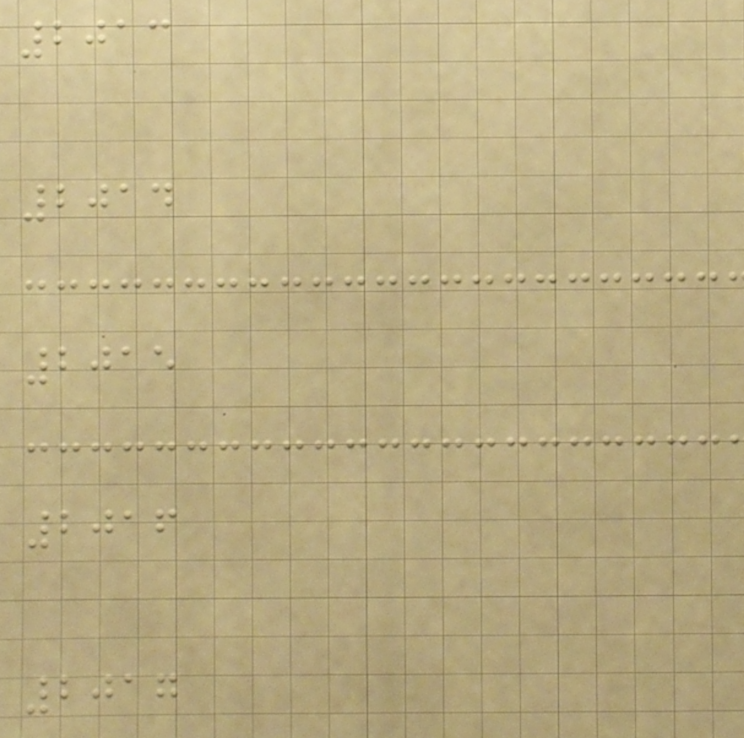2013
2014
2015
2016
2017
